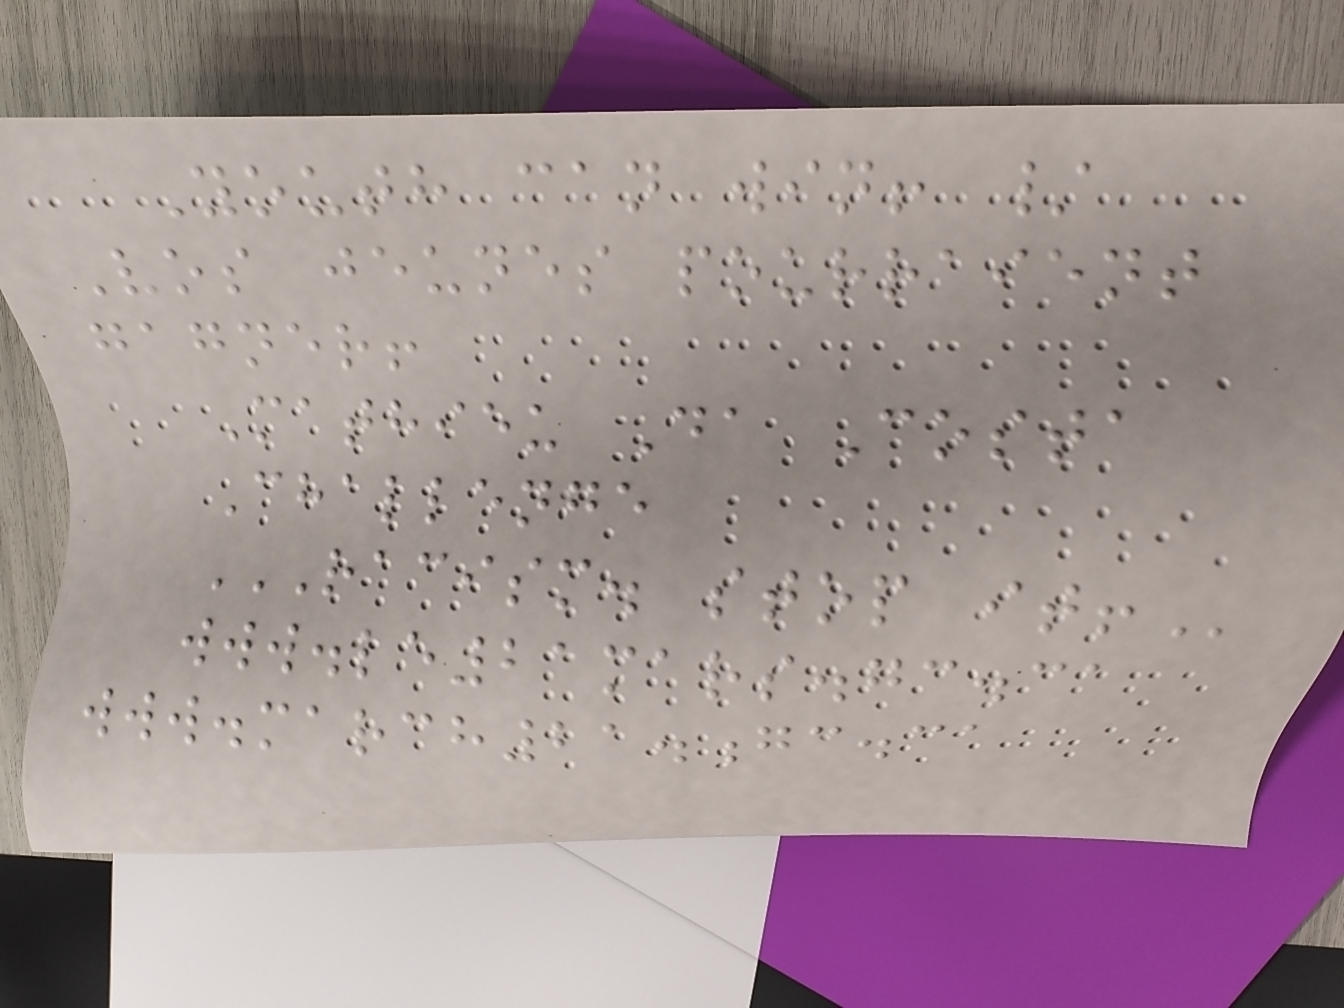Youth can win! /
Vos jeunes pourraient
gagner!
Mathieu Da Costa
Challenge
RACISM. STOP IT!
www.le21mars.gc.ca
www.march21.gc.ca
